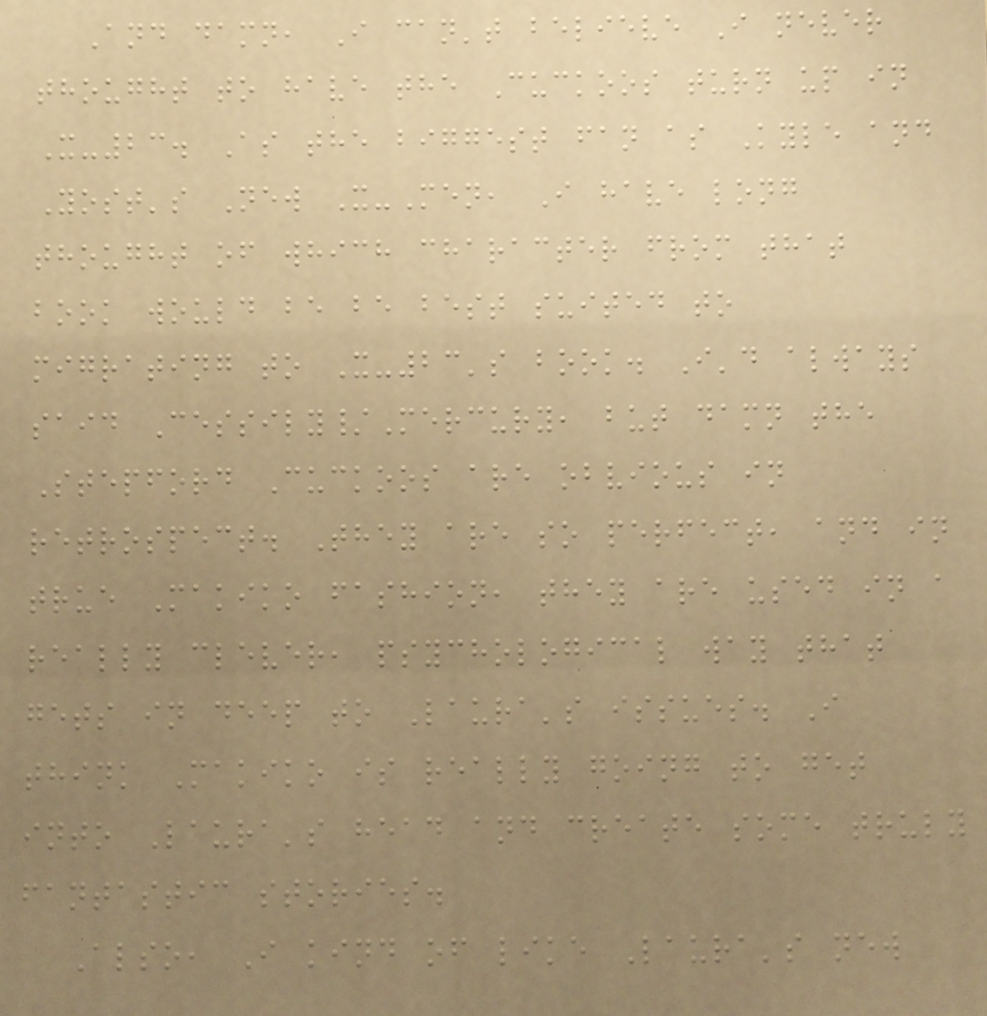And damn, I can't believe I never
thought to have the Cuckoos turn up in
X-23. As the biggest fan as Kyle and
Yost's New X-Men, I have long
thought of which character from that
book would be be best suited to
migrating to X-23's book. I'd always
said Cessily/Mercury, but damn the
Stepford Cuckoos are obvious in
retrospect. They are so perfect, and in
true Makiko fashion, they are used in a
really clever, psychological way that
gets in deep to Laura's issues. I
think Makiko is really going to get
into Laura's head and create some truly
fantastic stories.
Also, I kind of like Laura's new
